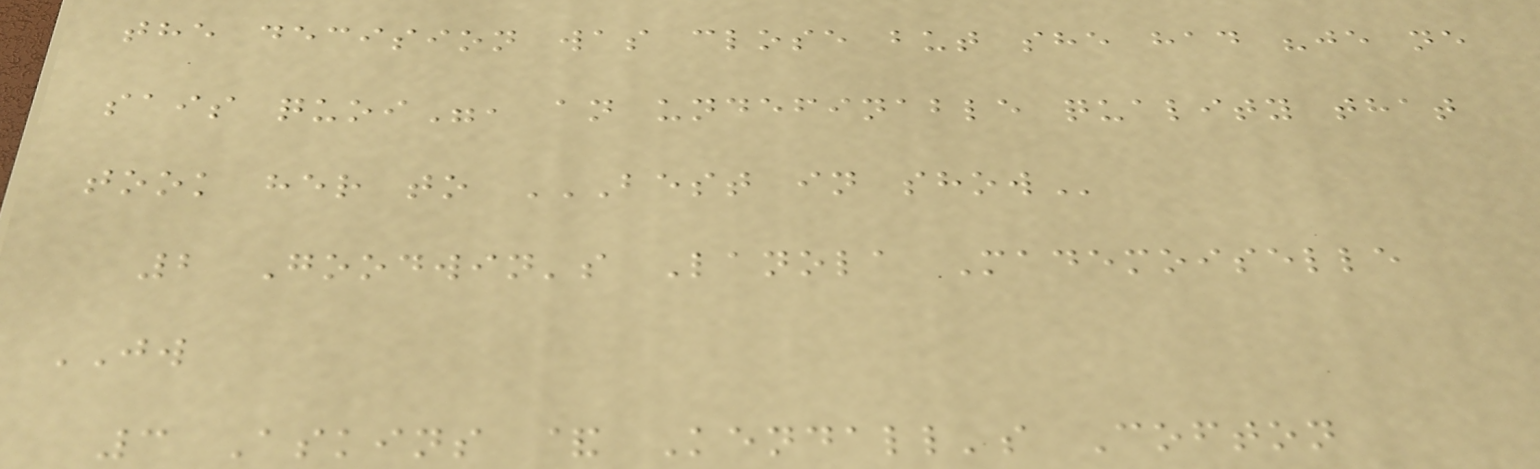the decision was close but she had "je ne
sais quoi", an undefinable quality that
took her to BEST IN SHOW
2 Goodwin's Lanola Mademoiselle
JW
3 Askins & Kendall's Cofton
